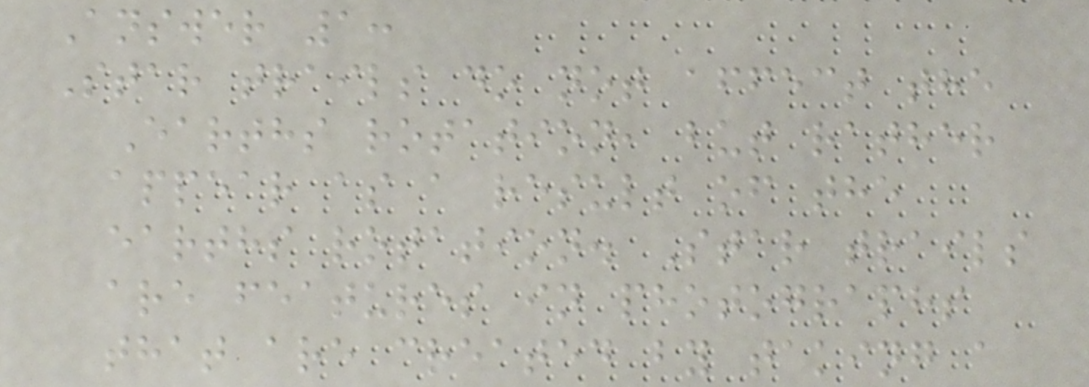Answer 1:
Star trails do not affect the
Earths rotation, but rather
appear as a result of the
earths rotation. Star trails
are features in photographs
that are created by taking a
